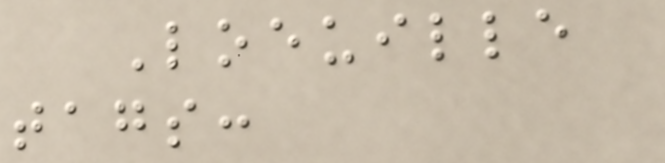Loeuille
tags:
